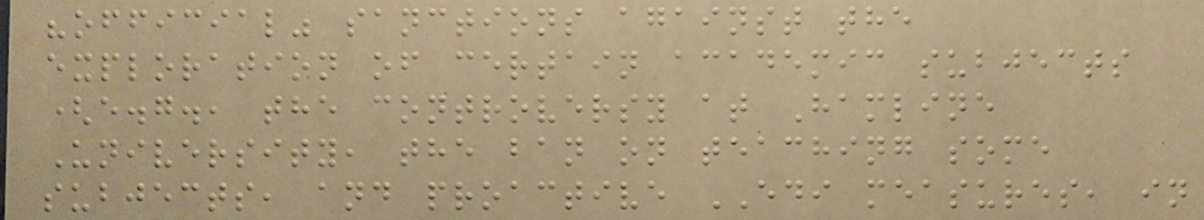"official" sanctions against the
exploration of certain academic subjects
(e.g., the controversy at Hamline
University, the ban on teaching some
subjects, and proactive EDI measures, in
